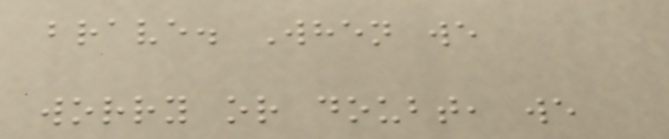brave. When we
worry or doubt, we
